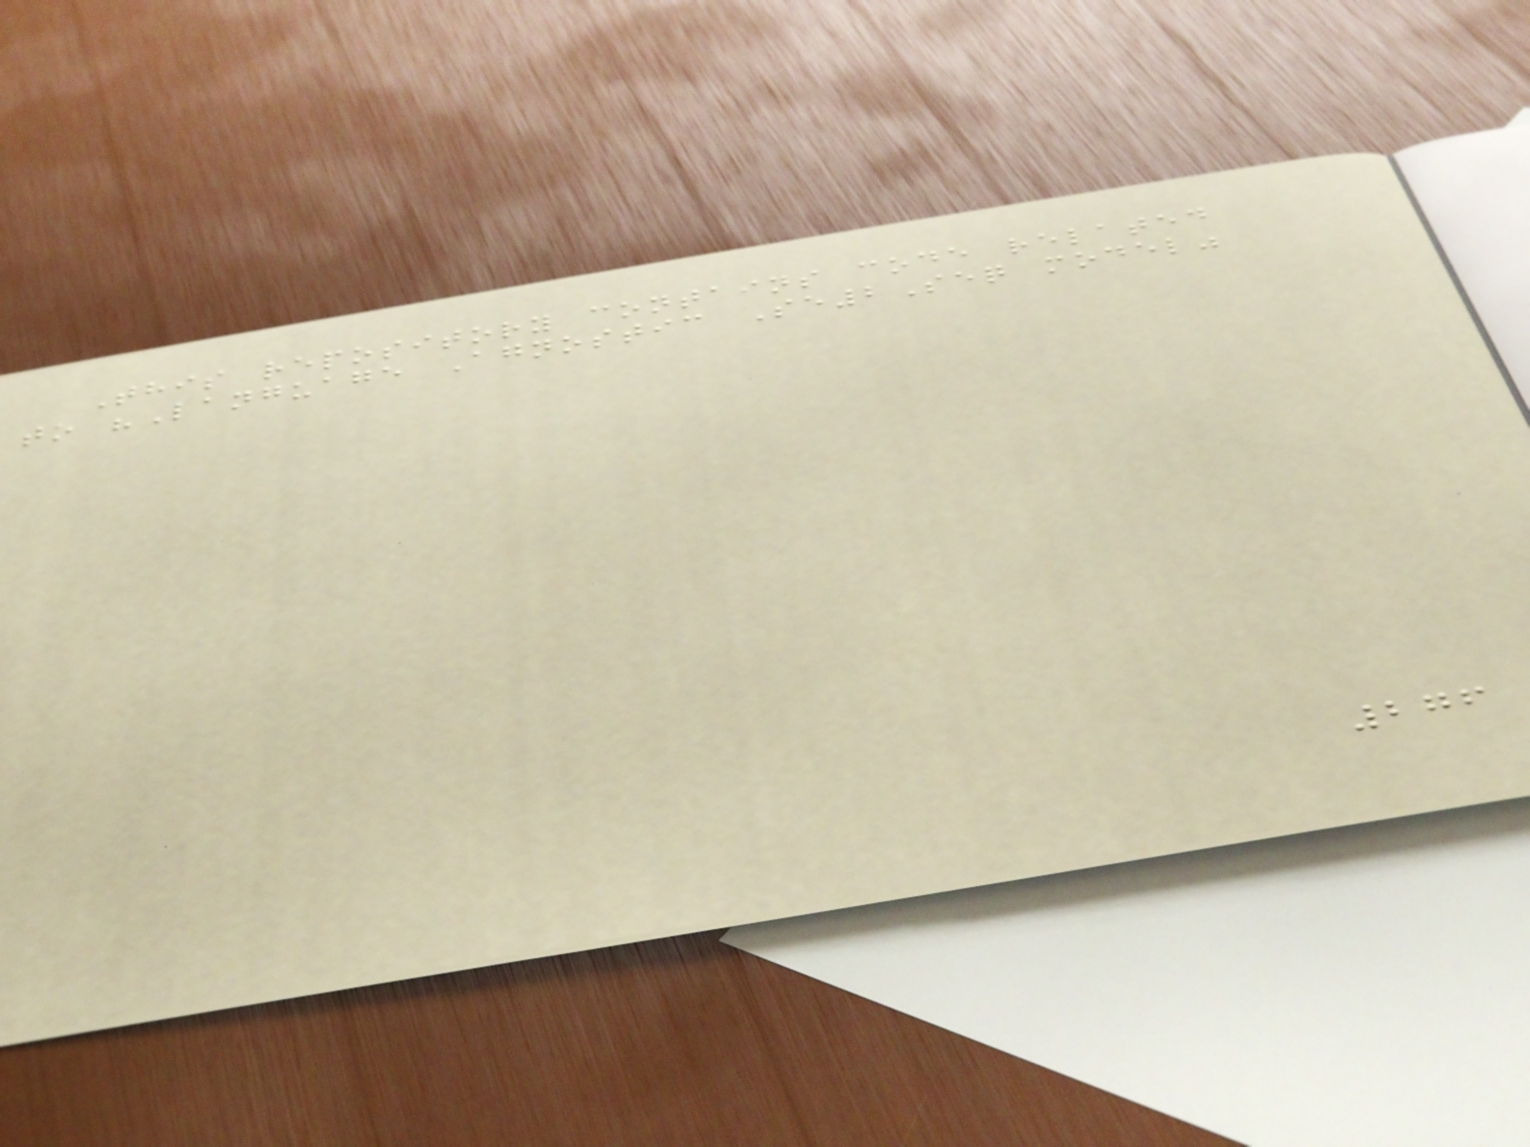This repository contains code related
to "Language Agnostic Se2Seq model"
276
